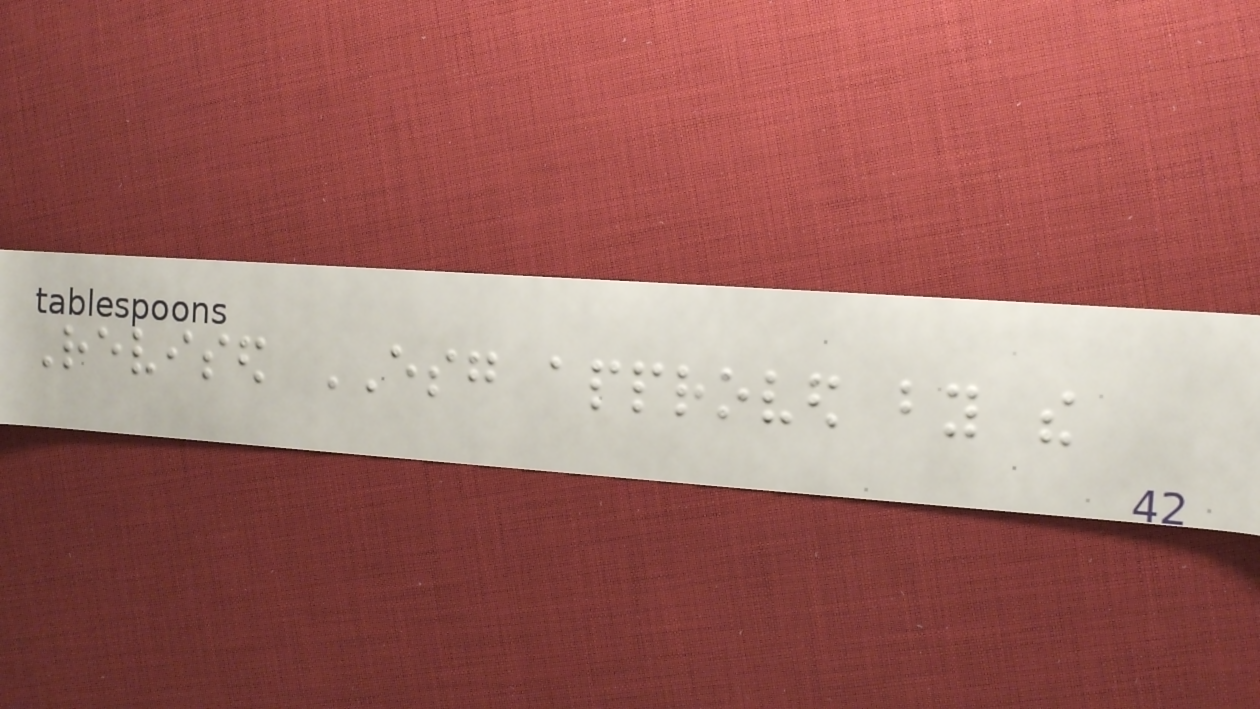Revised ESG approved by the
